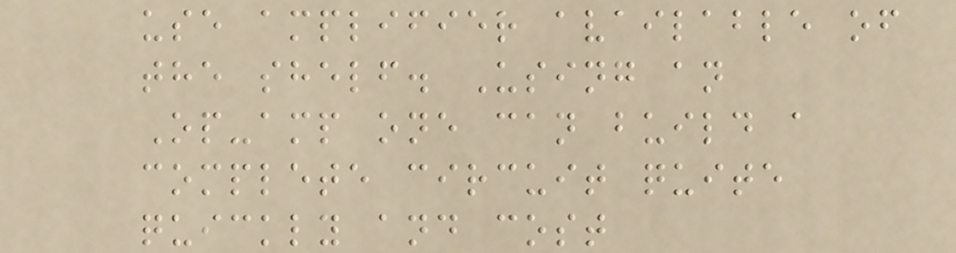use amplifier available of
the shelf. Using an
Op-amp one can build a
complete circuit quite
quickly and cost
